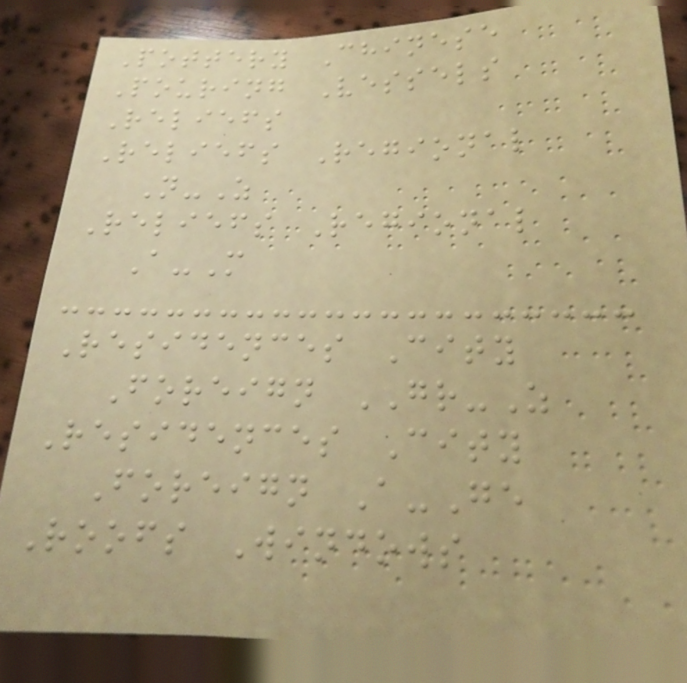Pottery Chinese
Pouring Vessels
Reliefs
Reliefs Regional
N-Z
Reliefs Regional
A-M
Residences City
Foreign GR-Z
Residences City
Foreign A-Ge
Roofs Windows
